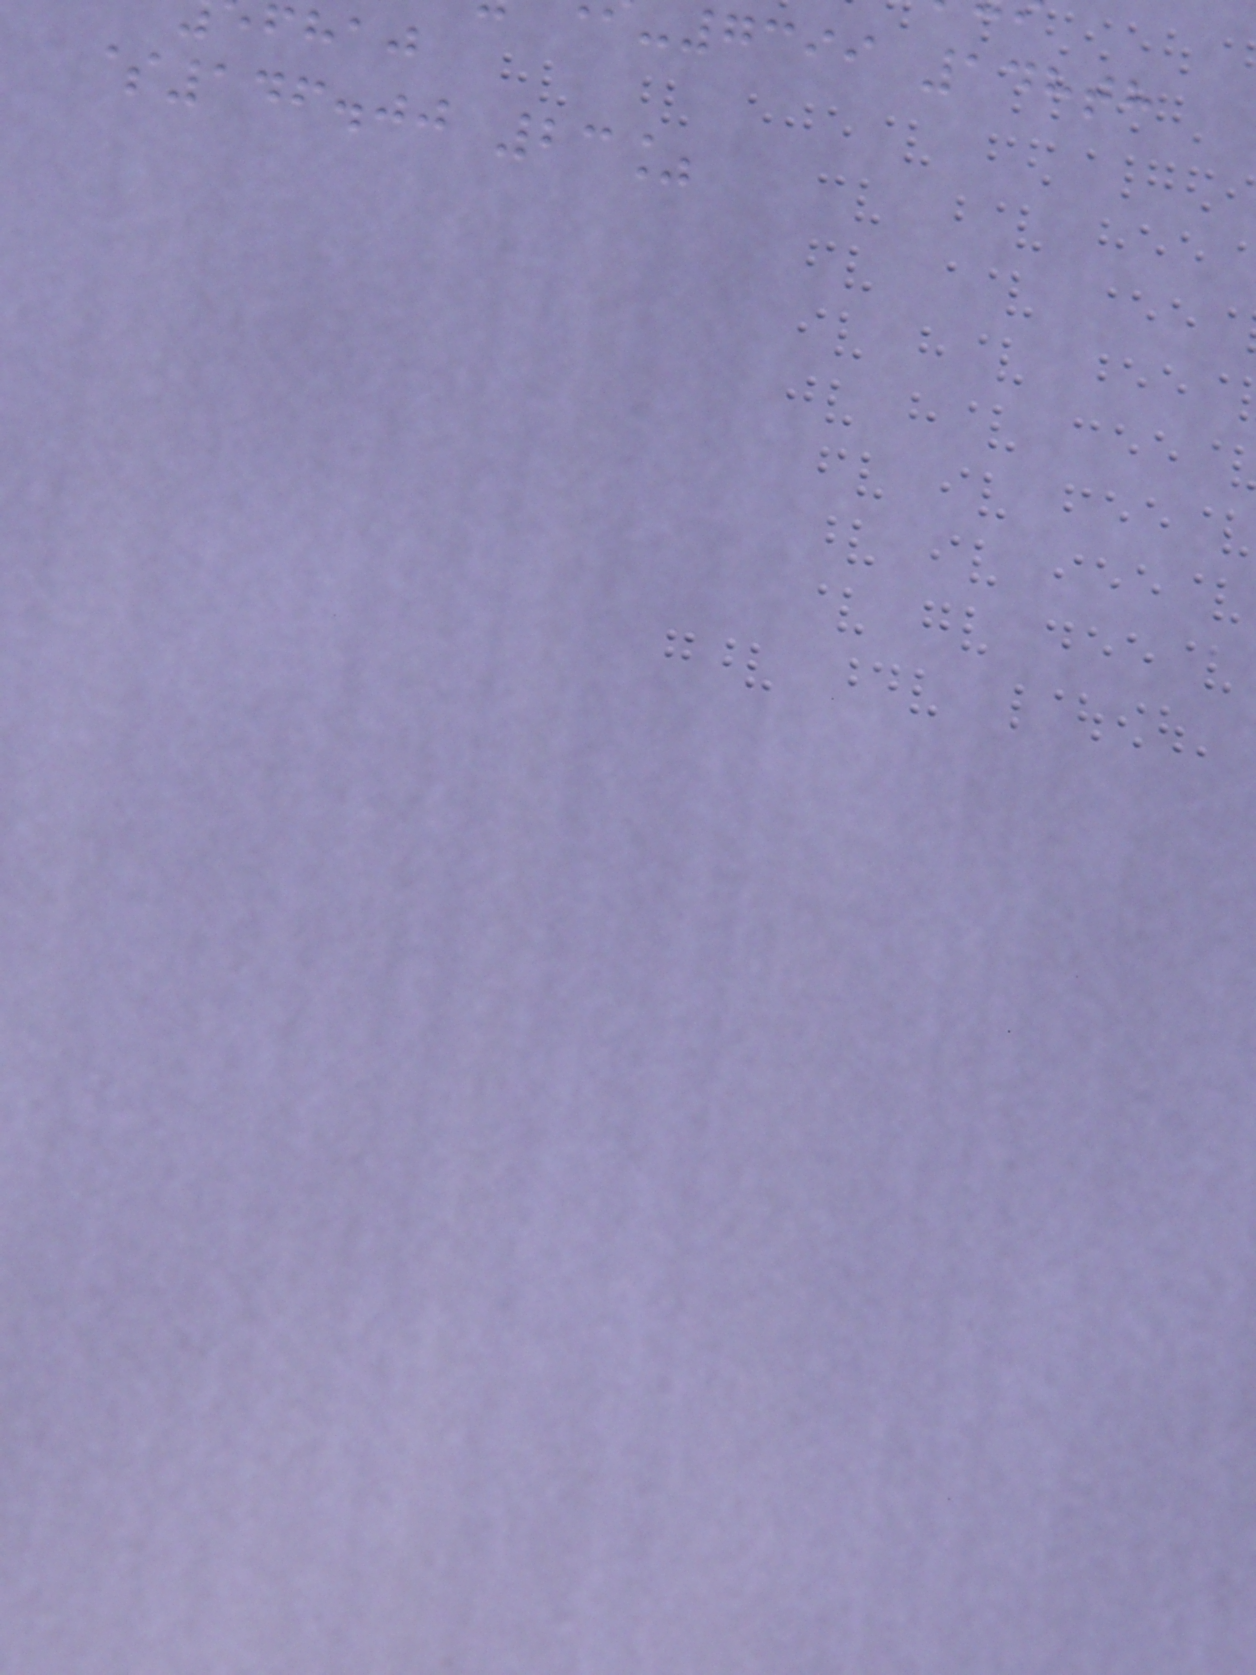7399 148th
fhaj
$146.00 23%
